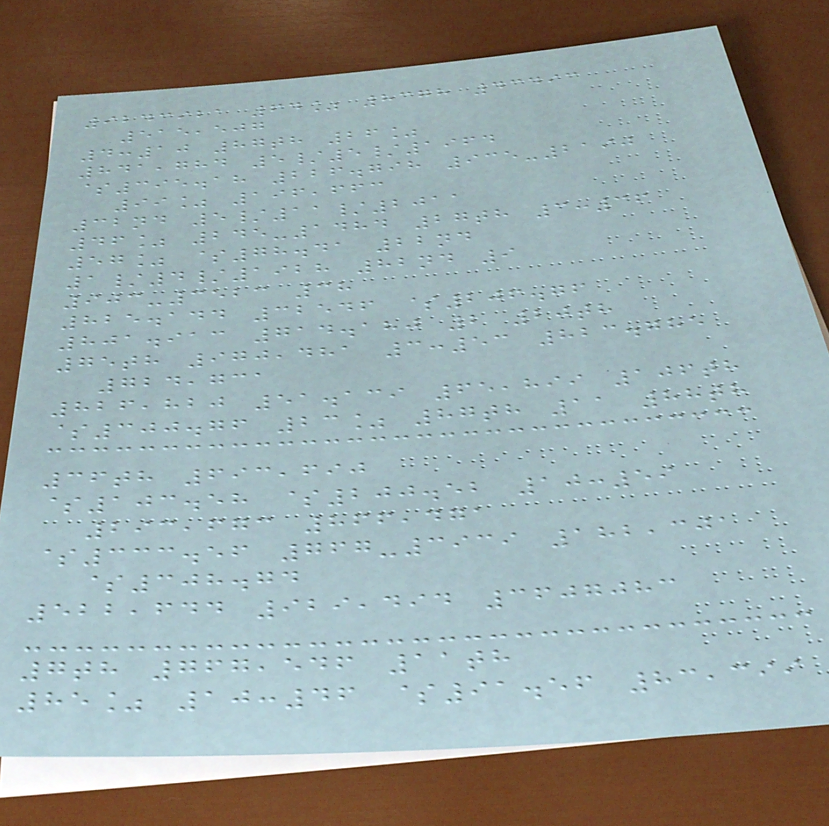9243921 64% 8378 43493
515,507
4:10 87th 26%
841,784 5/5/1964
$395.18 226.798 935-2190
99% 196,663
32nd 5/11/2011
46% 245-1484 27th 3:36
57% $78.41 22nd
1/4/1928 82nd 9
903-3523 38
825.144 32546 $206.76
801.913 714.180 2 20th
75th 970,481 3:53 823.785
724,731
826,820 51.139 65,899 106th
$300.76 23% 87th 11 88th
36th 693,690
$103.58 $200.52 10:59
293,673 866,471
$333.56 767-3939 182,301
$308.74
522,644 929,494 3607083
7th 767,546 11th
85% 10:46 $91.56 83,399
